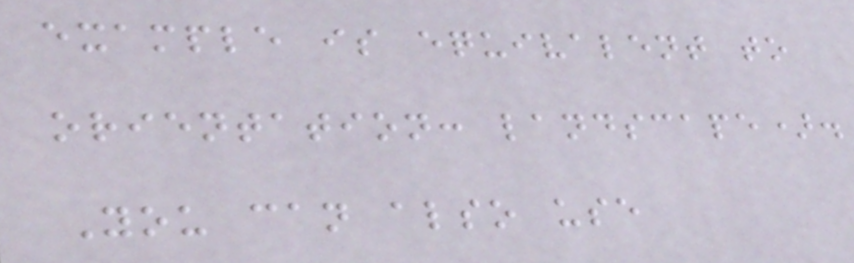example is equivalent to
orientation: landscape).
You can also use
